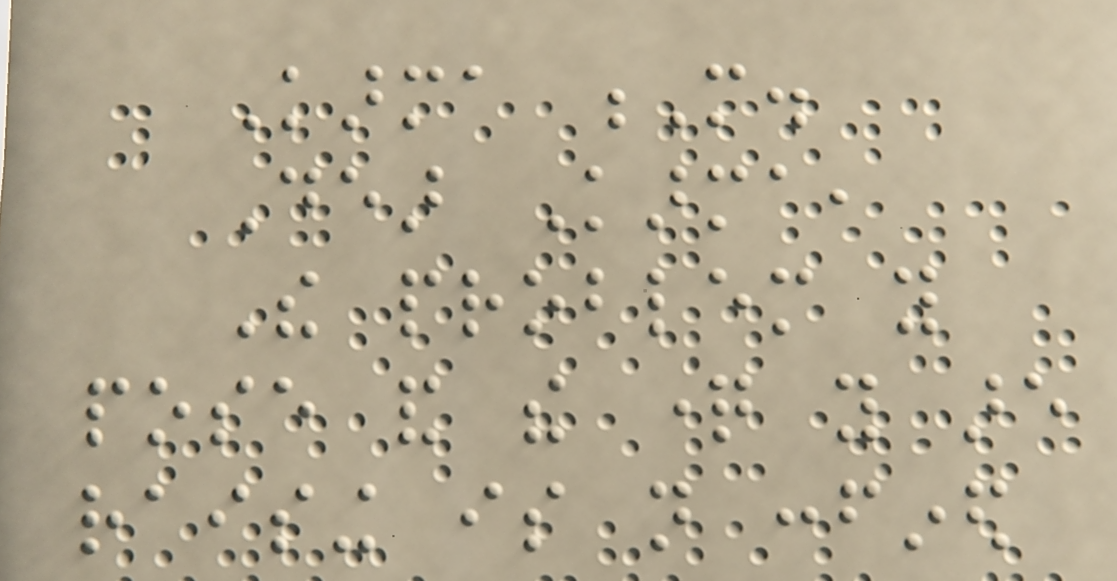Karma M.
Dear Karma,
The problem you
pose and the question you are
raising is not confined
